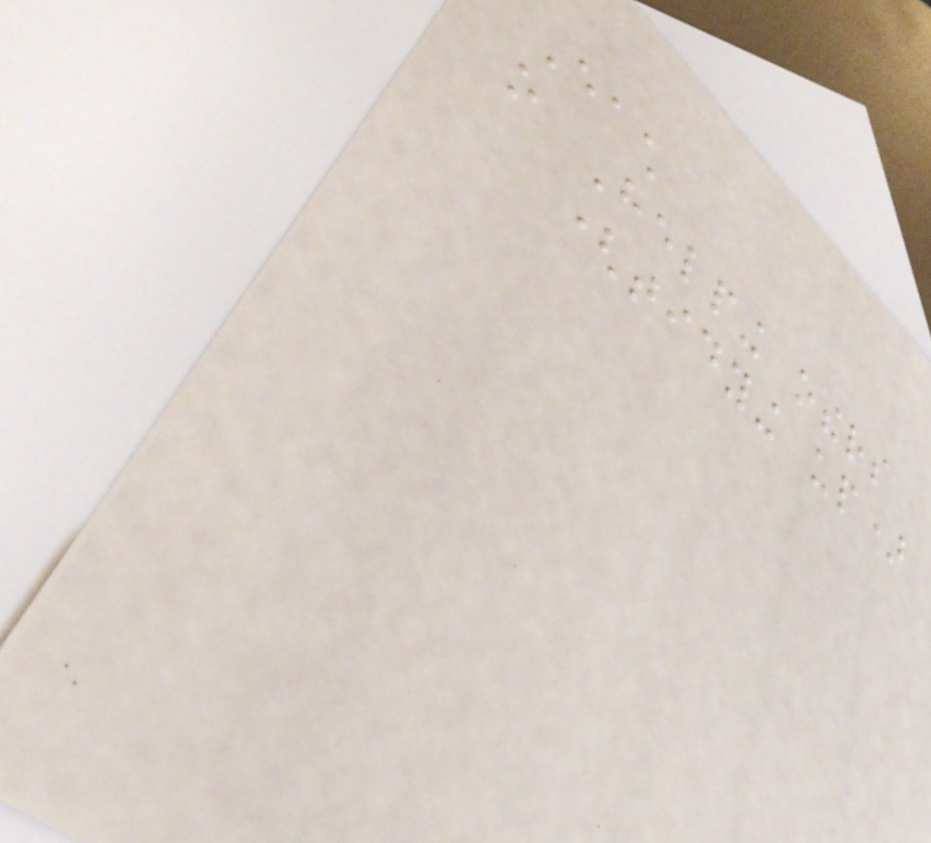Each
o Helping others
(tidying up)
